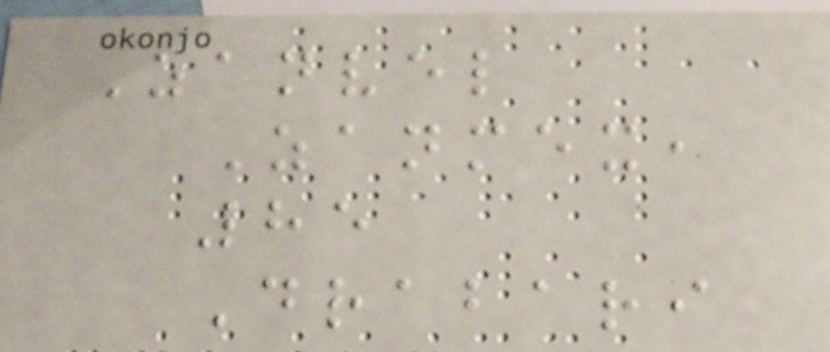Zanvel
Zanmex,
85
Drabari
